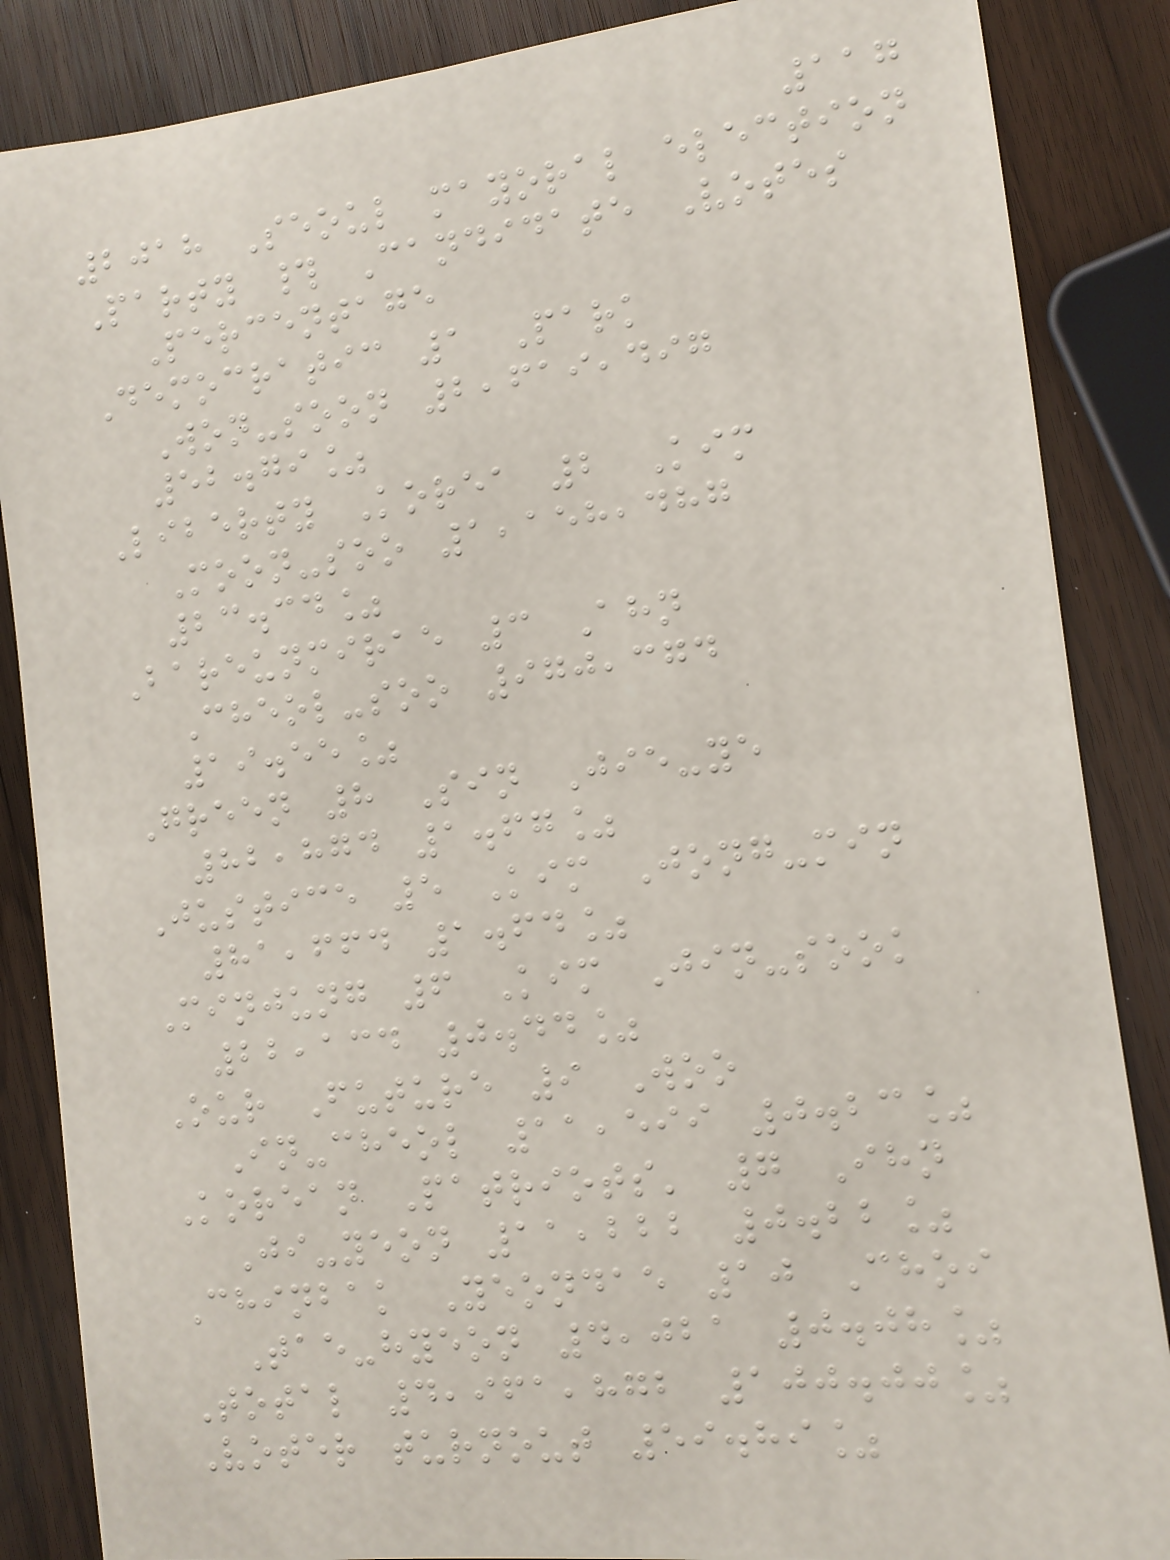117
2018 Seoul mayoral election
Party # Candidate Votes
Percentage
Democratic 1 Park
Won-soon 2,619,497
52.79%
Liberty Korea 2 Kim
Moon-soo 1,158,487
23.34%
Bareunmirae 3 Ahn
Cheol-soo 970,374
19.55%
Green 8 Sin Jie-ye
82,874 1.67%
Justice 5 Kim Jong-min
81,664 1.64%
Minjung 6 Kim Jin-sook
22,134 0.44%
Our Future 9 Woo
In-cheol 11,599 0.23%
Korean Patriots' 7 Ihn
Ji-yeon 11,222 0.22%
Chinbak Yeondae 10 Choi
Tae-hyeon 4,021 0.08%
Total 4,961,872 100.00%
Voter turnout 59.89%
